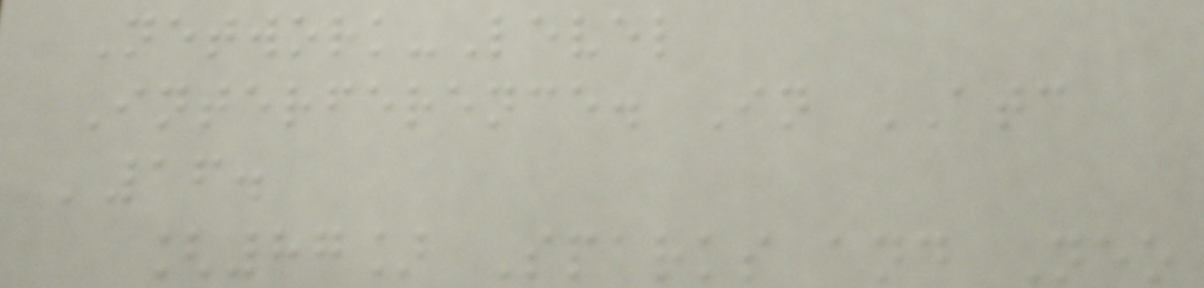Network-Level
Interference. In ATC
'16.
[87] Sparks and Neo
